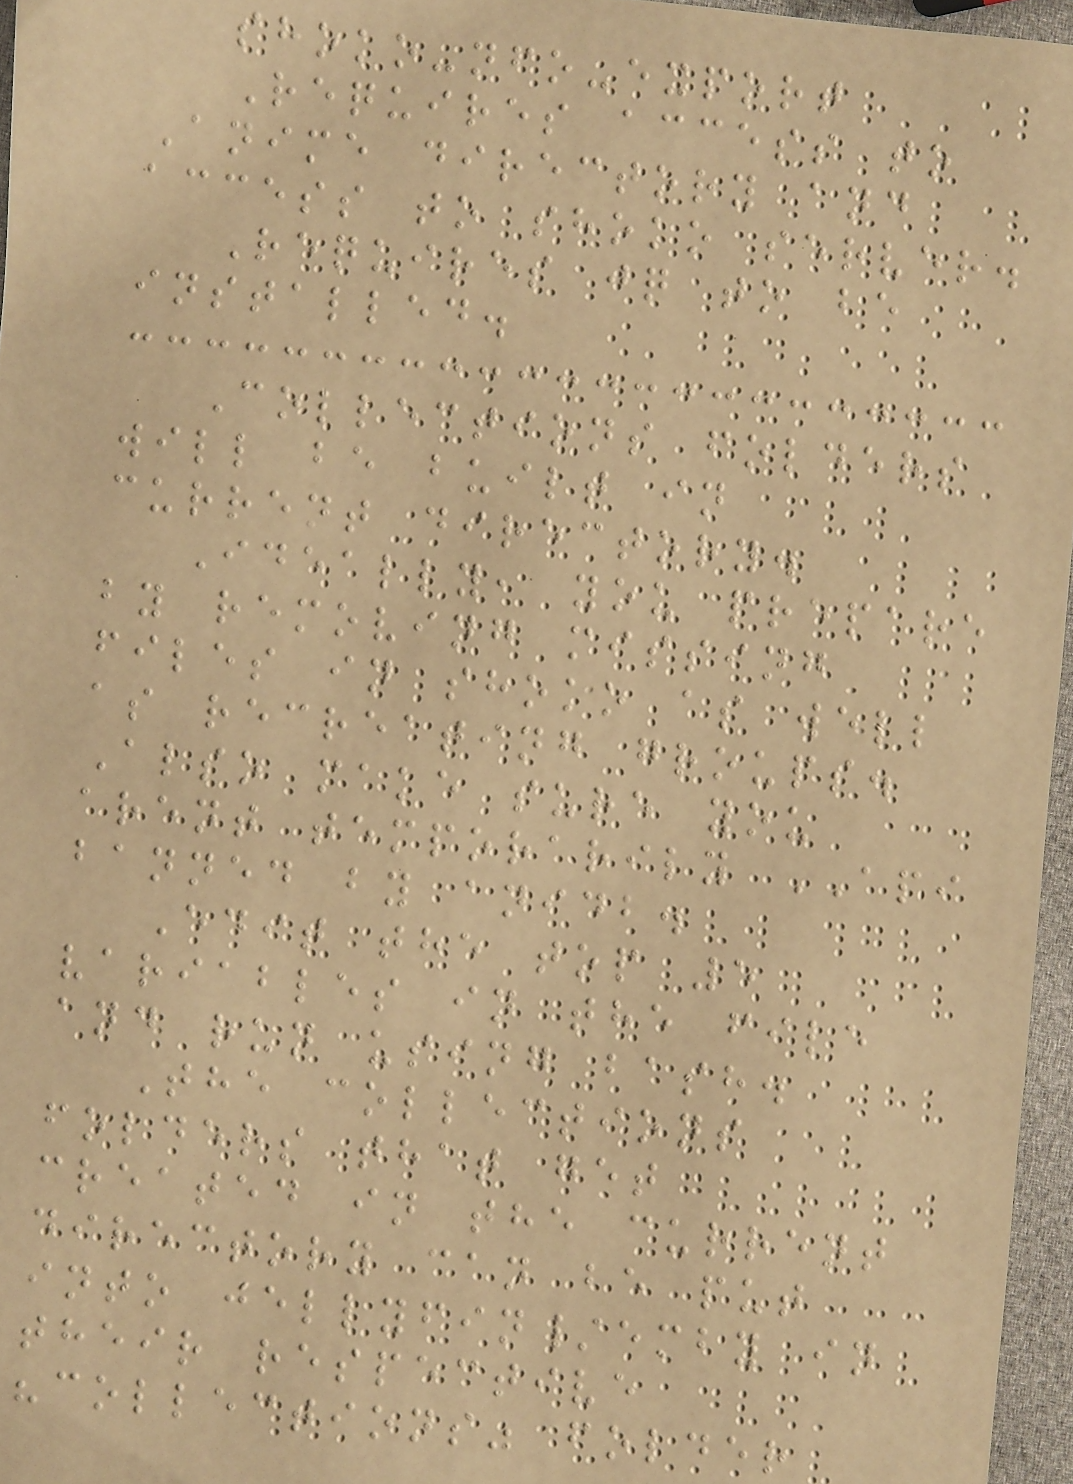shoko-nfo-export
Requires access to
Anime directory and
access to shoko server.
Requires jq to be
installed.
Collections folders
will be built in
current directory.
Ideally, you prepare
by removing missing
files in shoko as well
as recreating groups.
Also make sure you
arent temporarily API
banned by anidb.
Edit the top 5
variables in the file
and run using bash.
The collections
folders that get
created in the current
directory can be put
into jellyfin/emby in
their respective
"collections" folder
